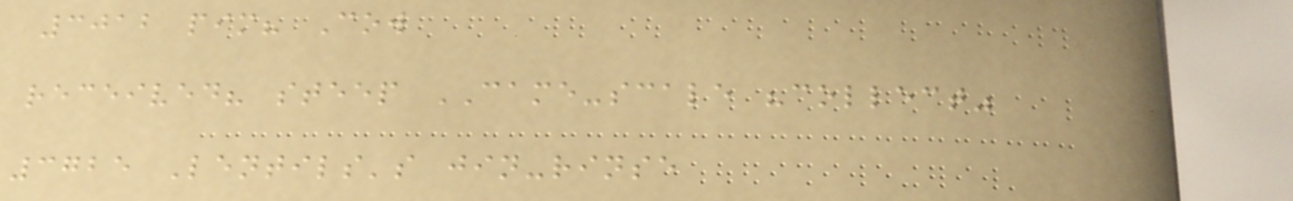3012 pim? Cow
received? steep CAME-scale "collect"
3725 Lentils's jin-rinse
